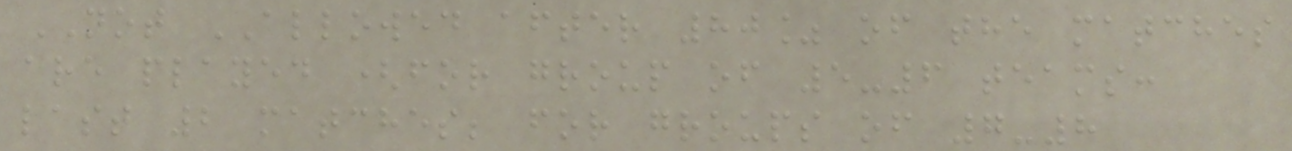NOT ALLOWED after 80% of the matches
are played (for group of 5-6 teams:
last 2 matches; for groups of 7-8
